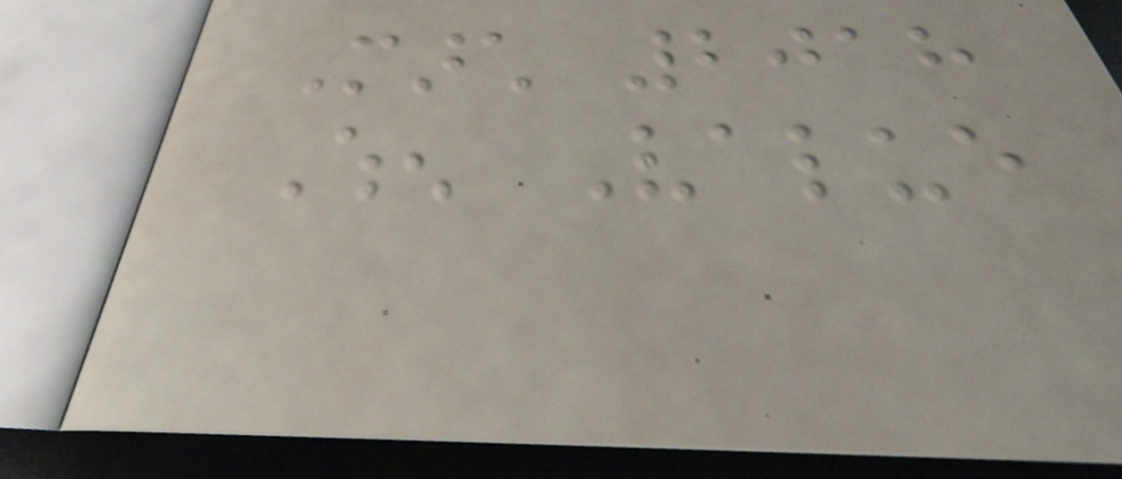March 2018
When Value
